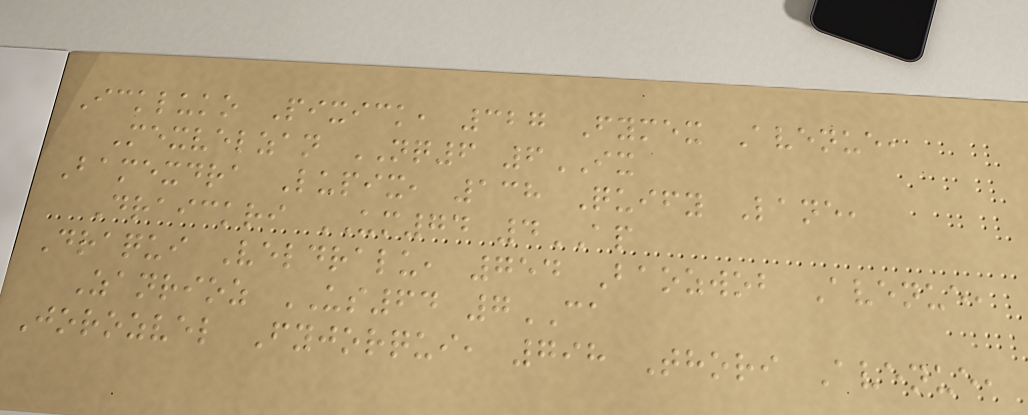Ickluko Pixick, 327 Fymex Avenue,
Mexvelzan NQ6 6IX
Bamexdra Lupix, 138 Quify Lane,
Draickri UM74 4AP
Draqui Veldralu, 754 Baozwob Avenue,
Zanrioz US64 7CA
Jorozvel Fyjorqui, 798 Thori Avenue,
